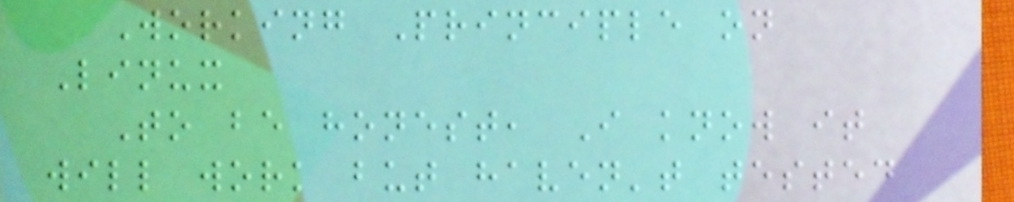Working Principle on
Linux
To be honest, I know it
will work but haven't tested
